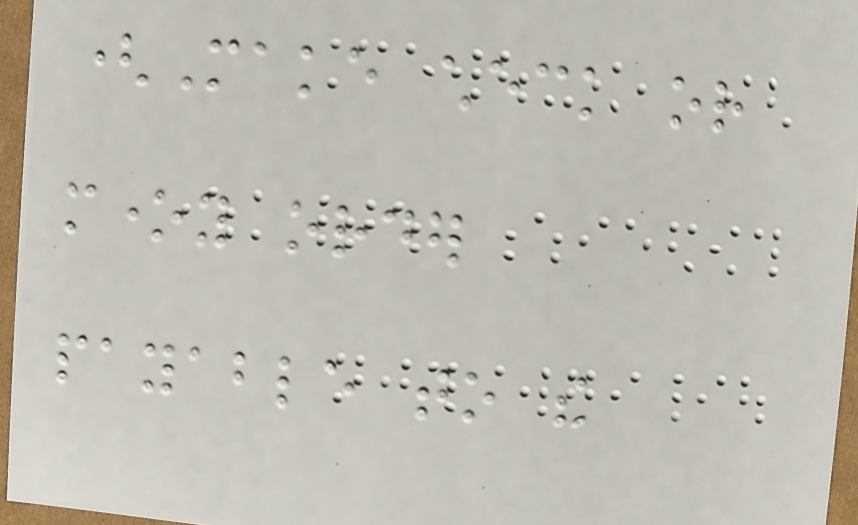(Make check or
money order
payable to the
